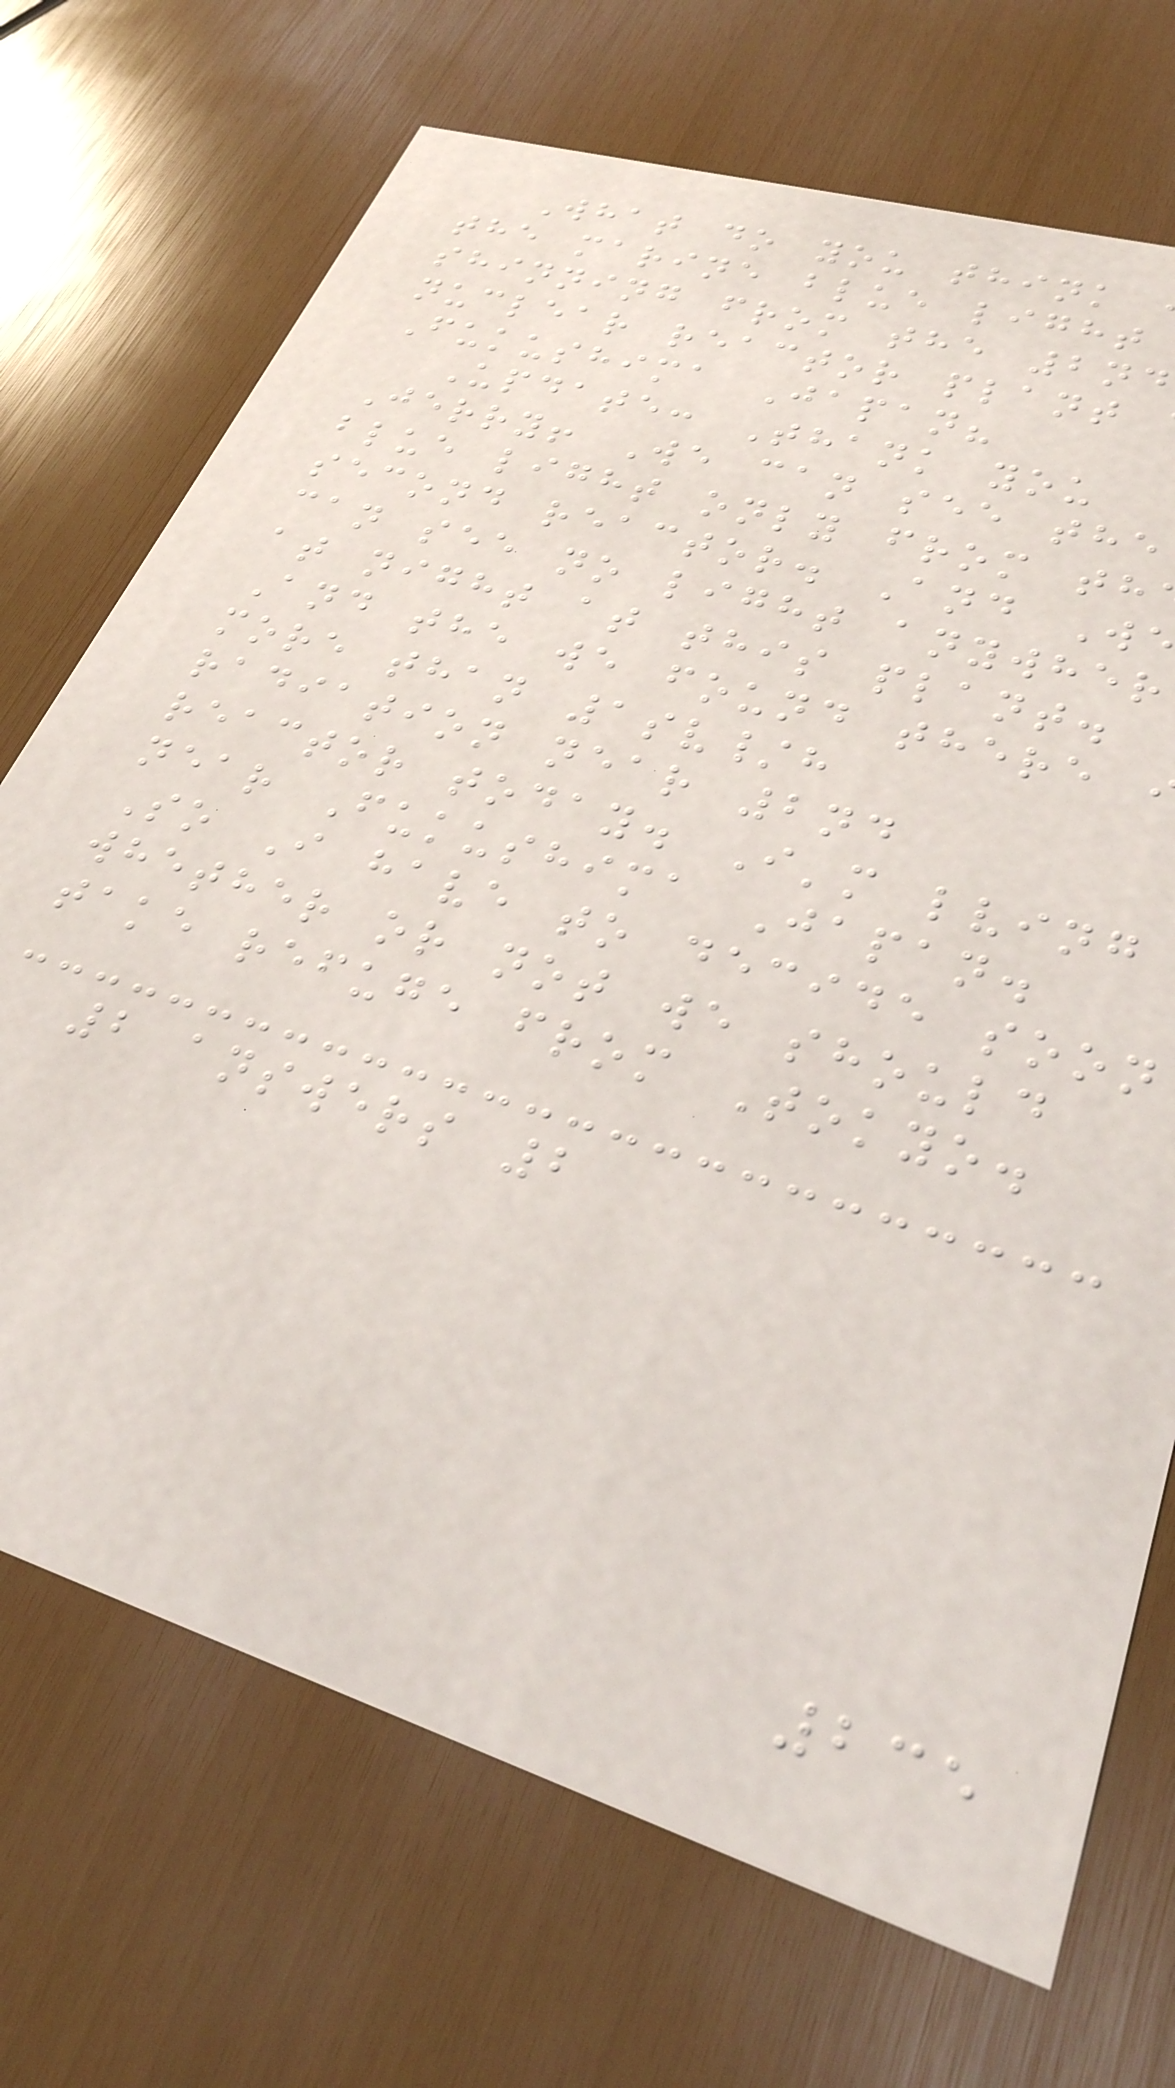What do you think
the marine blue light
shinning from the 2nd
nuclear reactor plant
Fukushima Japan?
Update: Thank you
Jerry! We can see the
blue light only from th
second reactor. And W
can see no light anywher
at night at this plant.
And the we found there
more than 1sv/h
radiation near 2nd
reactor today. I'm lving
near Fukushima Japan.
So I have to decide soon
whether or not we should
take refuge from Tokyo.
2 answers 2
235
